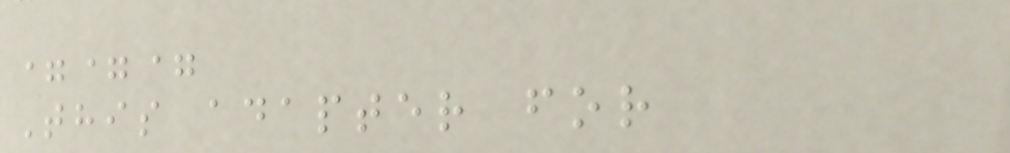===
This adapter for
